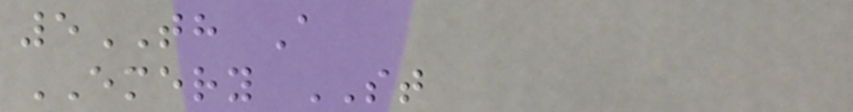5TH A
EMERY ST
